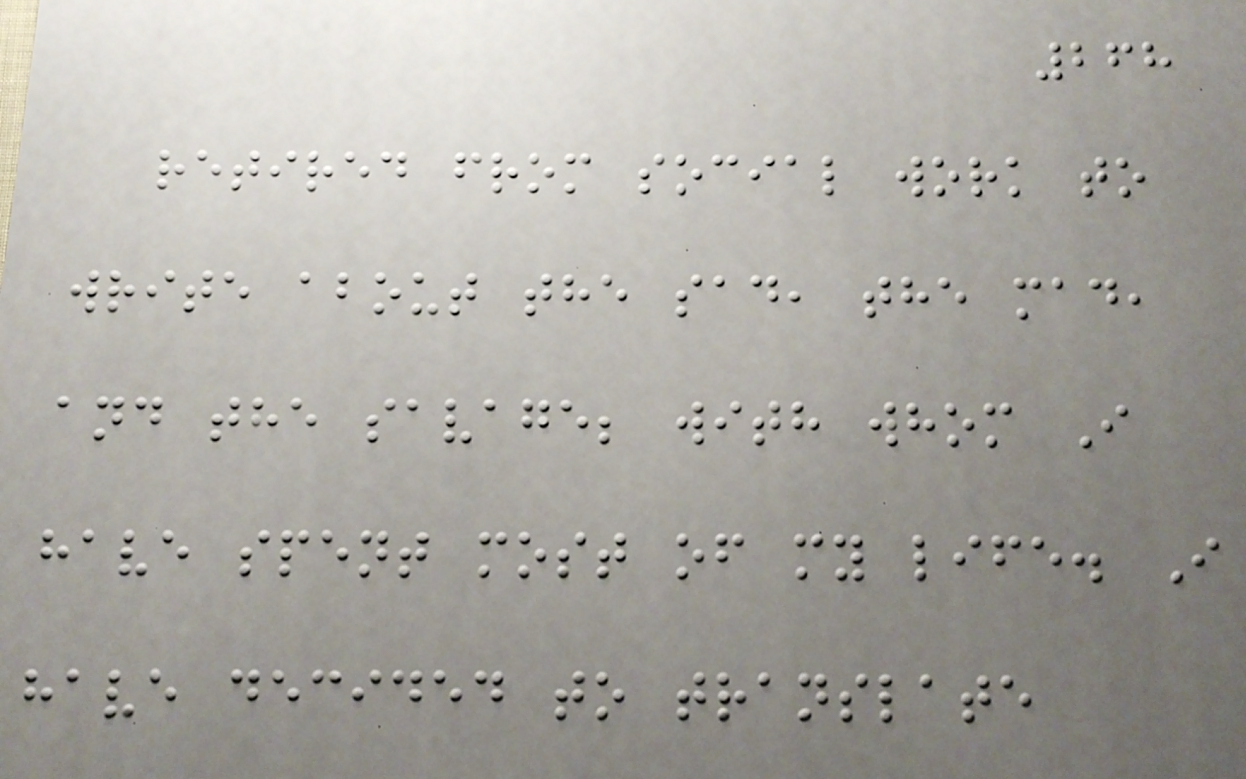268
retired from social work to
write about the sad, the mad,
and the savage; with whom I
have spent most of my life. I
have decided to translate
